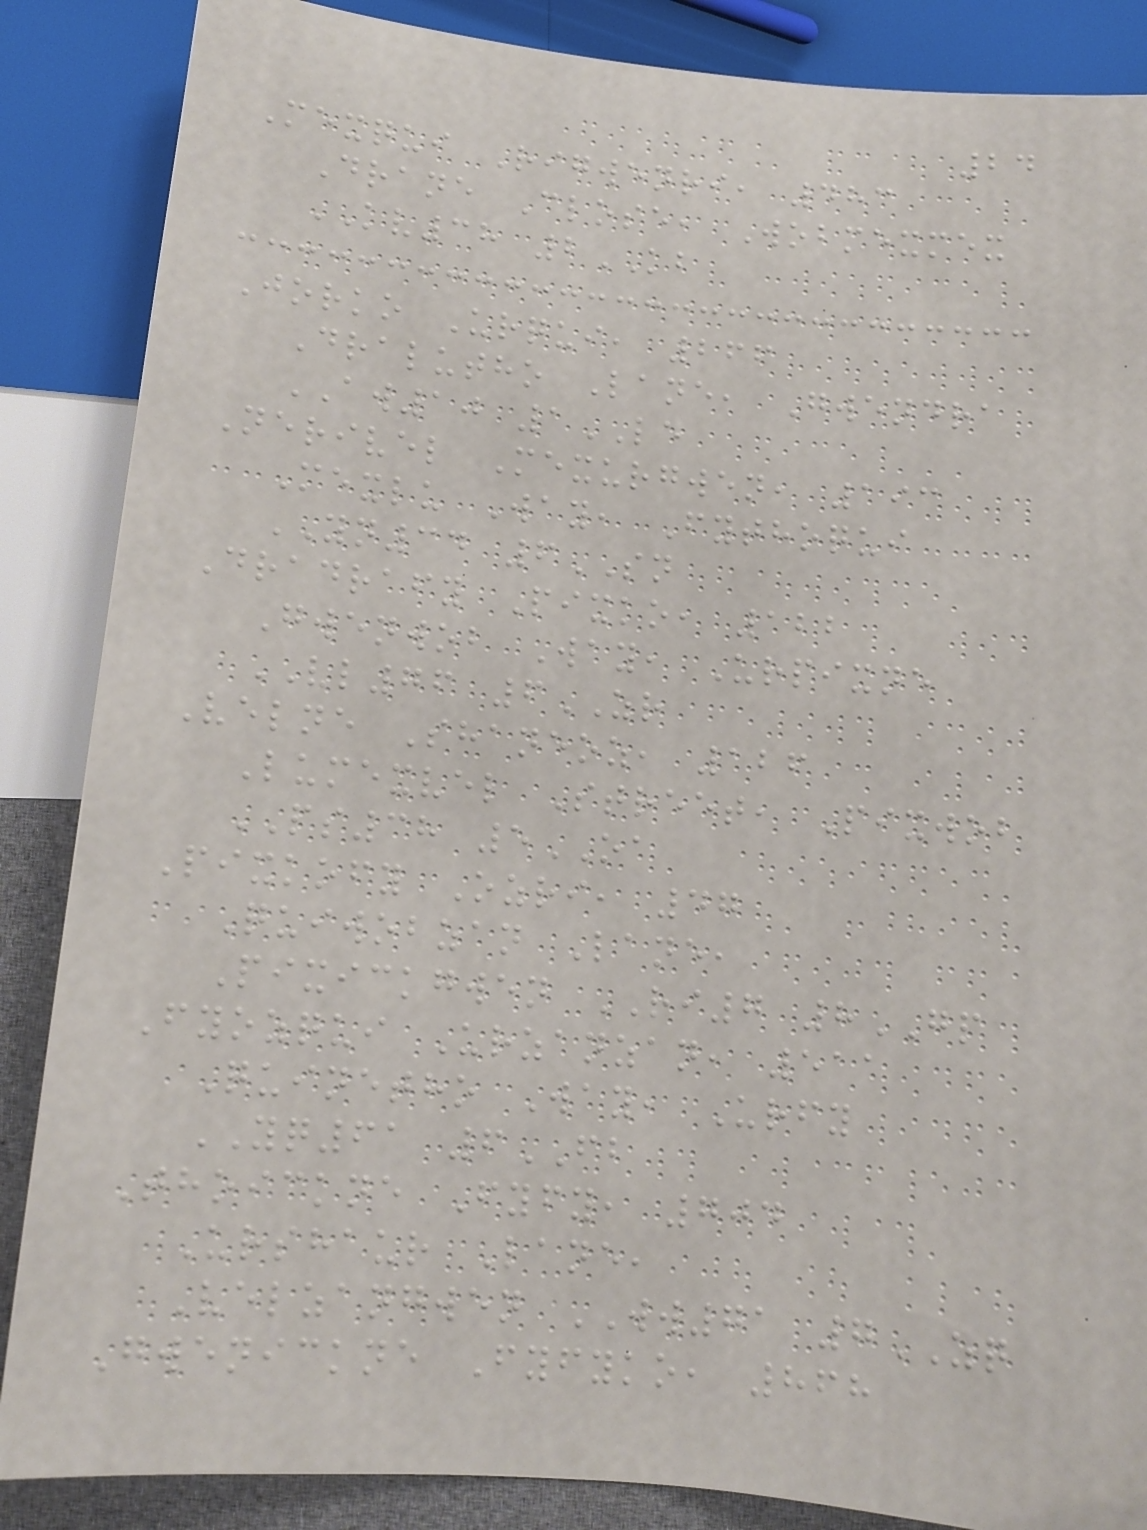24
Mexqui Rigwenri, 483
Drane Close, Wobmexmex
KV38 2KB
Jorko Urqui, 266
Dralutho Lane, Gwendra
AW10 1LE
Nerivel Mexurgwen, 193
Mexlu Way, Fythoqui
YN34 6SN
Dradrafy Pixko, 122
Gwenwob Way, Urpixne
VL76 6ZR
Velne Shaneoz, 126
Lumexvel Street, Pixwob
PS38 5OA
Pixkofy Ozri, 47
Quiwobzan Lane,
Pixickgwen RI7 8GP
Fyozqui Urzanzan, 511
Quinetho Way, Urfy
YQ61 6FB
Thoickne Fyfy, 704
Urshaur Lane,
Velzangwen WW71 7ZQ
Gwenickne Fyfyko, 868
